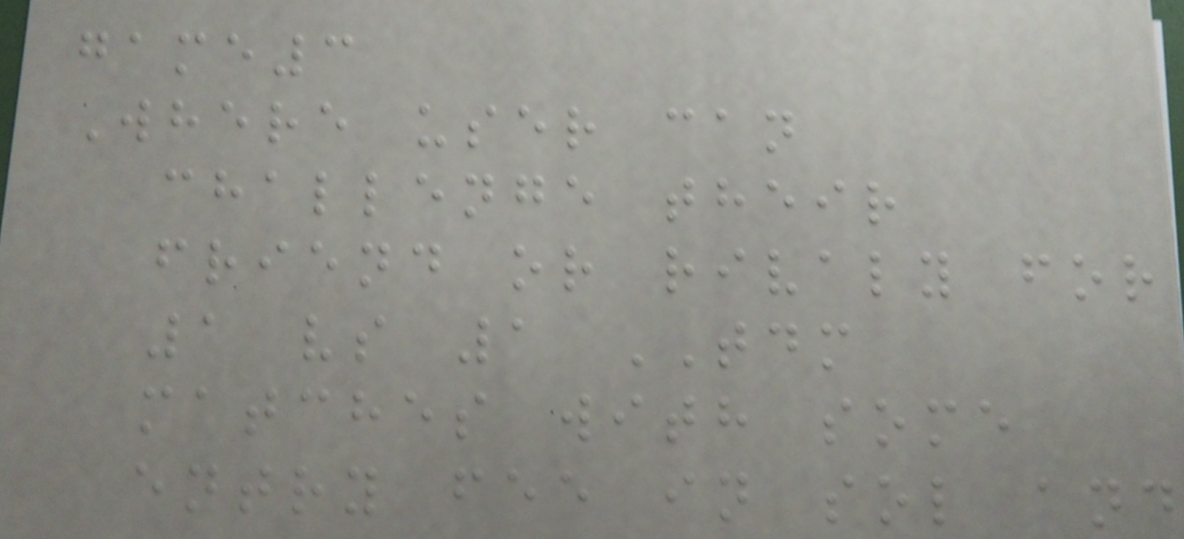game3
Where user can
challenge their
friend or rivaly for
1 vs 1 TDM
matches with some
entry fee in sol and
